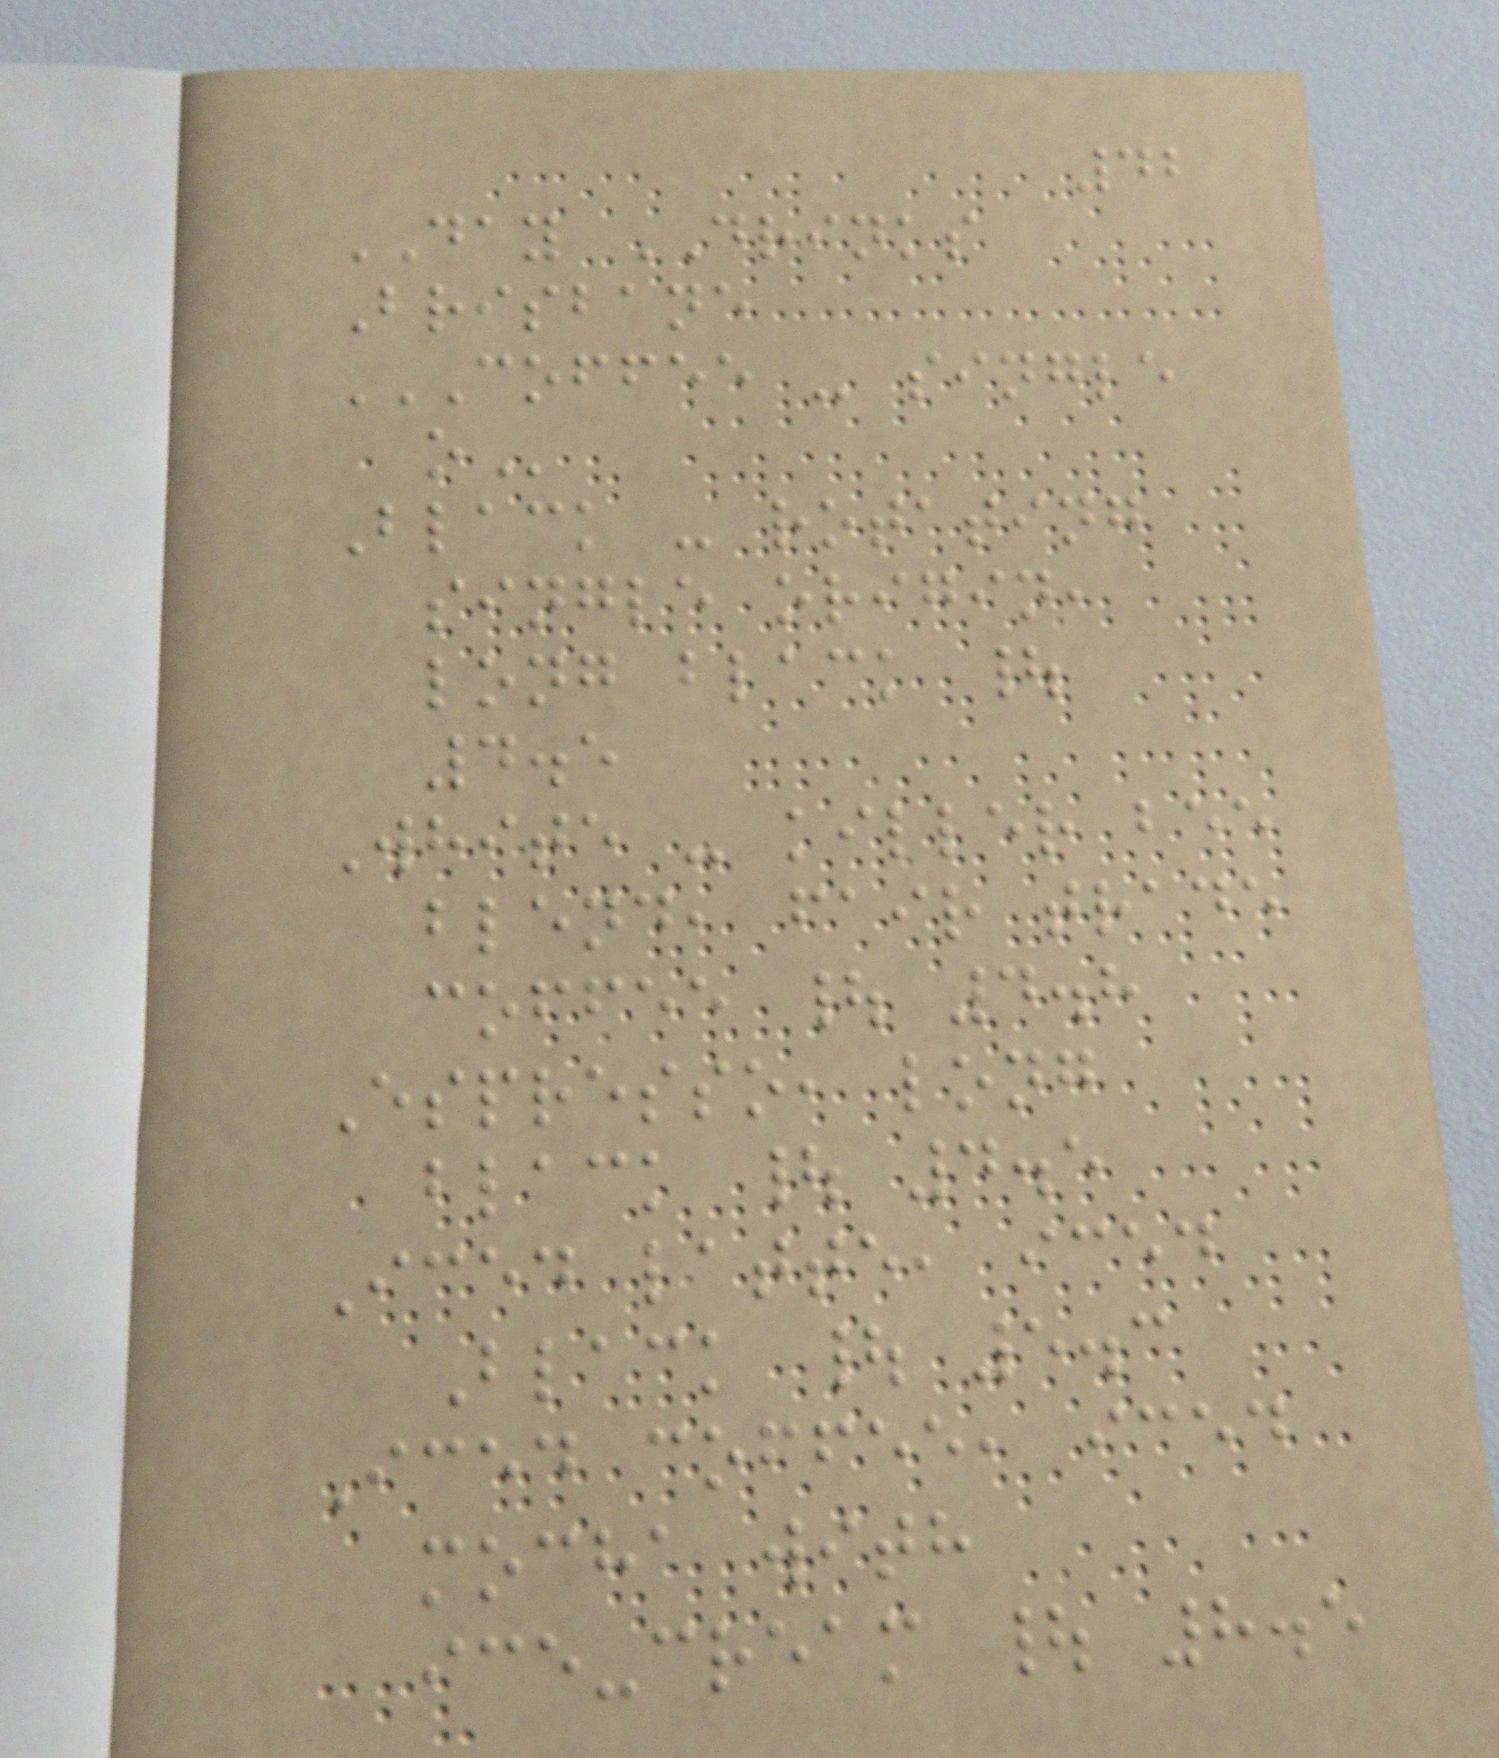42
DAY DRINKS
Brisbane
COFFEE - SINGLE
O
Black - rotating
single origin,
long black |
4.5
White - killer bee
blend, fair trade
coffee | 4.8
Espresso, long
black | 4.5
Iced latte, iced
Black | 5.3
Iced coffee, iced
mocha with
ice-cream | 8.5
